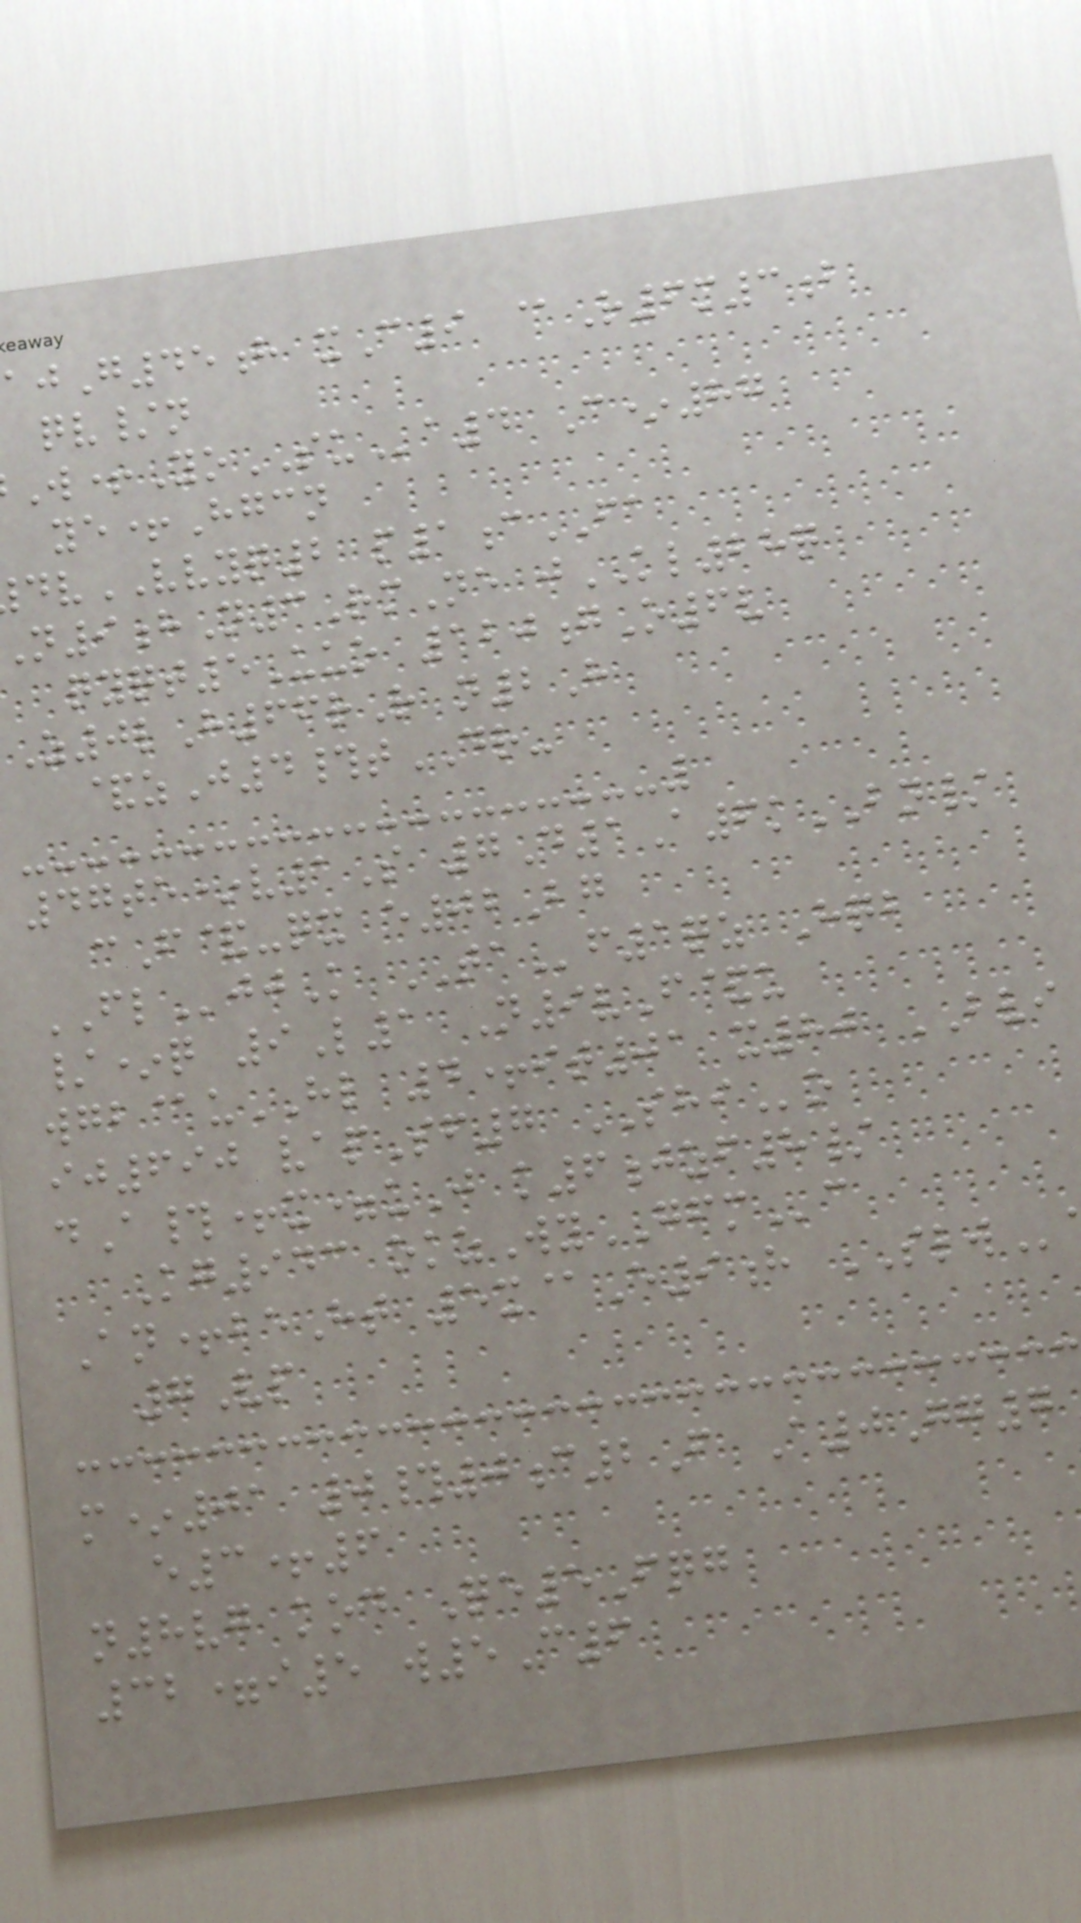G45h xC9 @R6m3b
qv/n
W+YoSUa4 C*87
ye+Hgcn
vVVYQ2 p1cFA
9hN3RmNe jKL28q
qyqt5Uuo 120gO6v
Z0lH66rR n2H
&zJ4#tDR-
47te*v1S 7D1A6kBN/
cF&-qx e02Bg
FLjjK TAf1qz Hqb
/*q 9L1 N9vF&u
wgb@uHL 4+it01 x80 BVI
ij690 vapSf7 SHIo
dA#+x=uJ k6jzf8/
Kg943 okzWyGFMc
An+beHt 5x@E9h SLW
7Vp
m*01 0#0c2F A0Gg7
e3+6
n8vg kod Qe5Fqg
32=i5 w5C6
